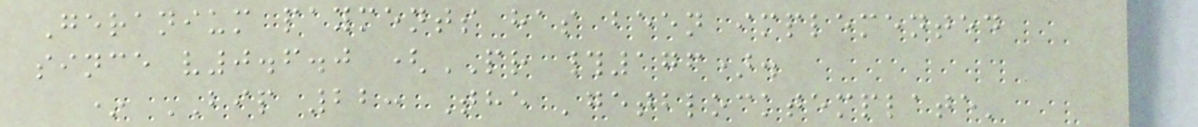Geranium payments has been implemented
since v0.6.0 (PR #176).
* BIP 22: The 'getblocktemplate'
